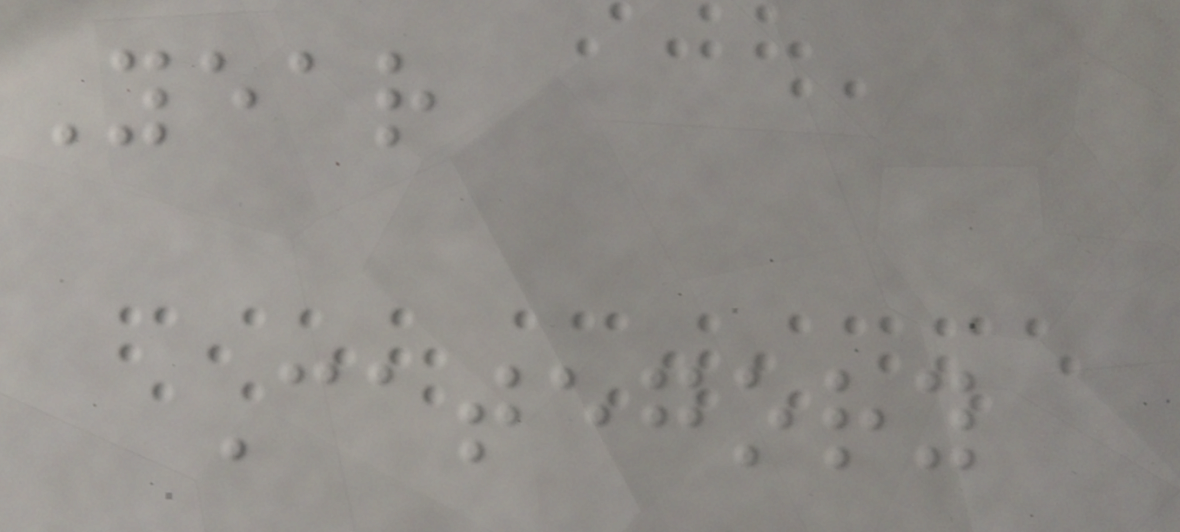Year
Category
